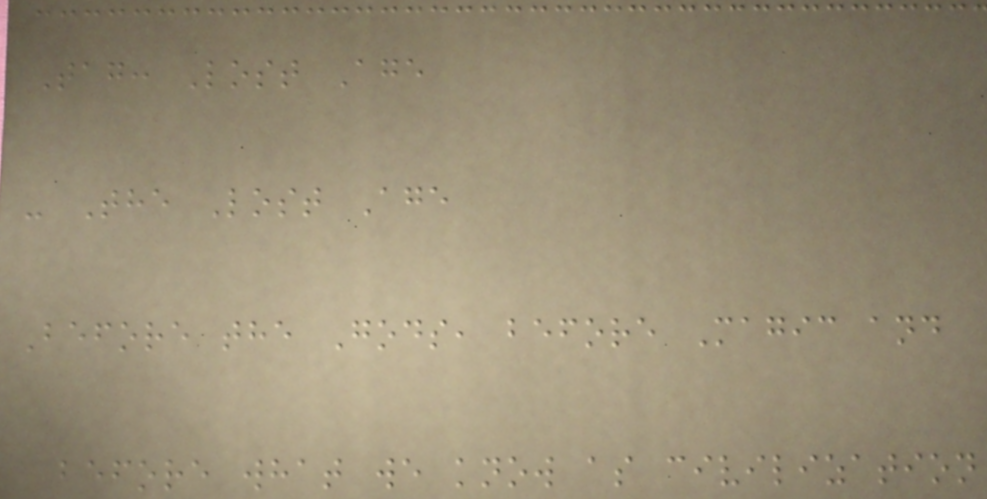Tag: Lost Age
- The Lost Age
Before the Gods, before Magic and
before what we know as civilization
